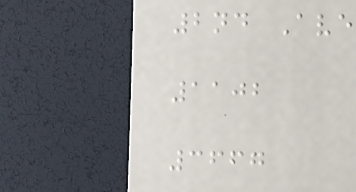2nd Ave
1102
3667
